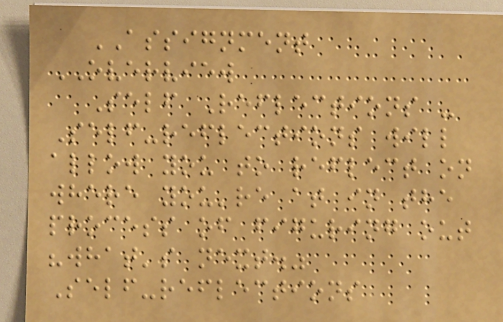ASSIGNMENT
OVERVIEW
Self Reflections -
Self-reflections will
allow you to reflect on
where you're at in the
process of figuring out
"what's next."
Self-reflections
